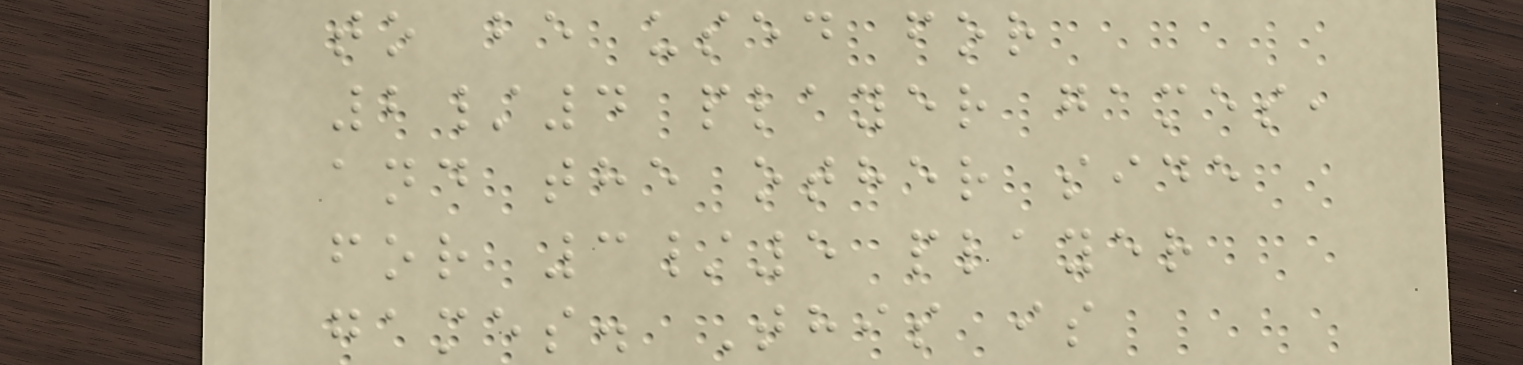to be used for
2/4 player games,
and the other side
for 3/5 player
games. This is
